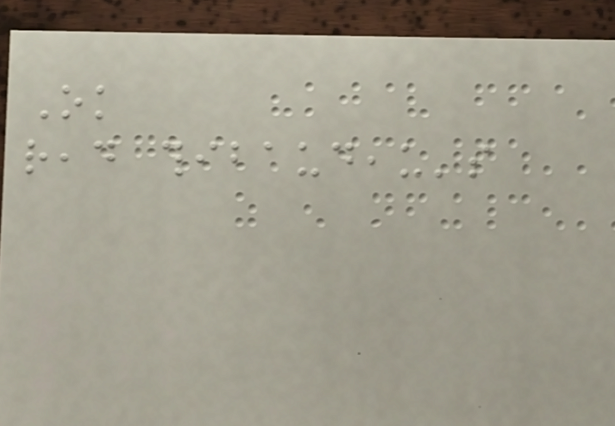Ok
read thibaudeau's
